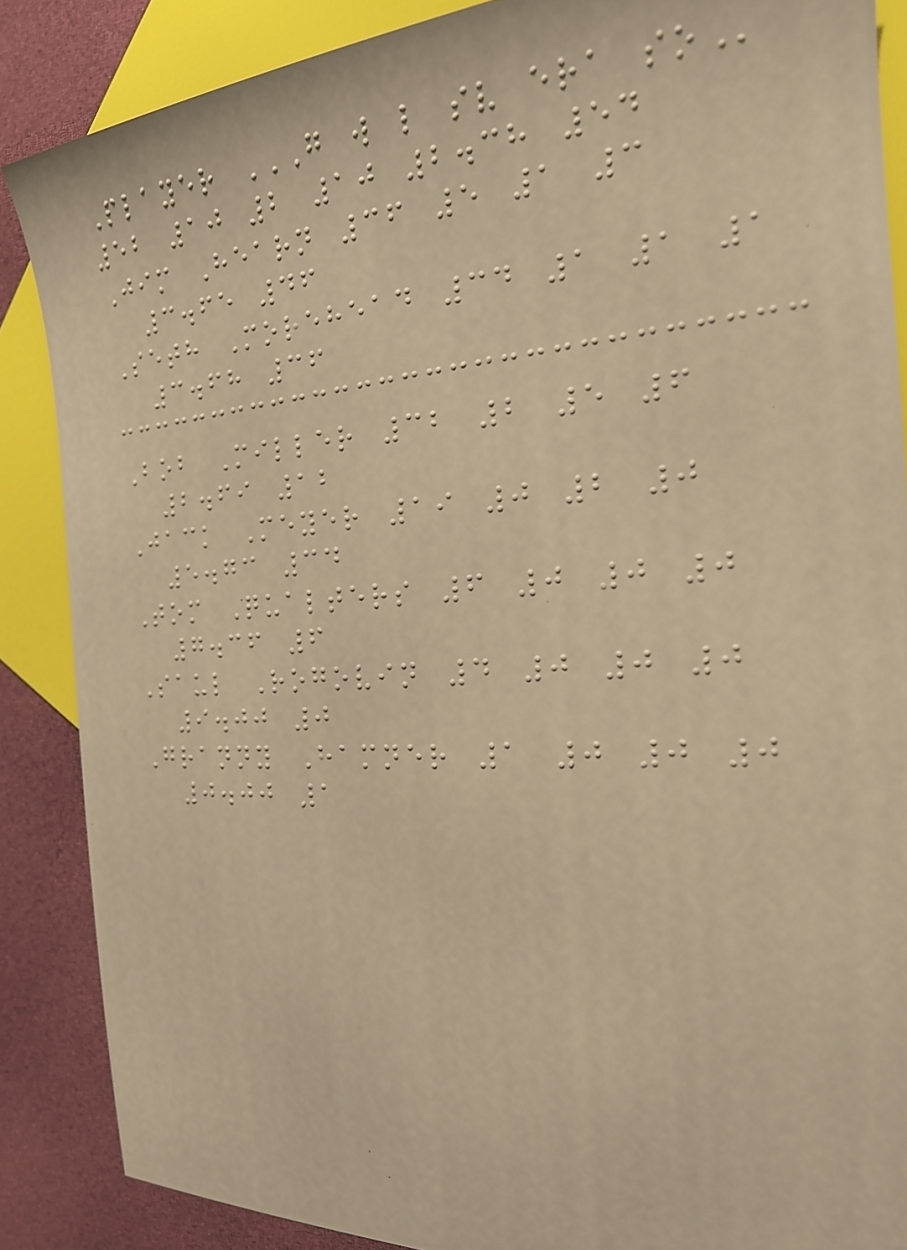Player G W L SV ERA SO
52 10 2 10 2.38 54
Jim Hearn 36 5 1 3
3.65 46
Seth Morehead 34 1 1 1
3.68 36
Bob Miller 32 2 5 6
2.69 12
Jack Meyer 19 0 2 0
5.73 34
Tom Qualters 6 0 0 0
7.36 6
Saul Rogovin 4 0 0 0
9.00 0
Granny Hamner 1 0 0 0
0.00 1
